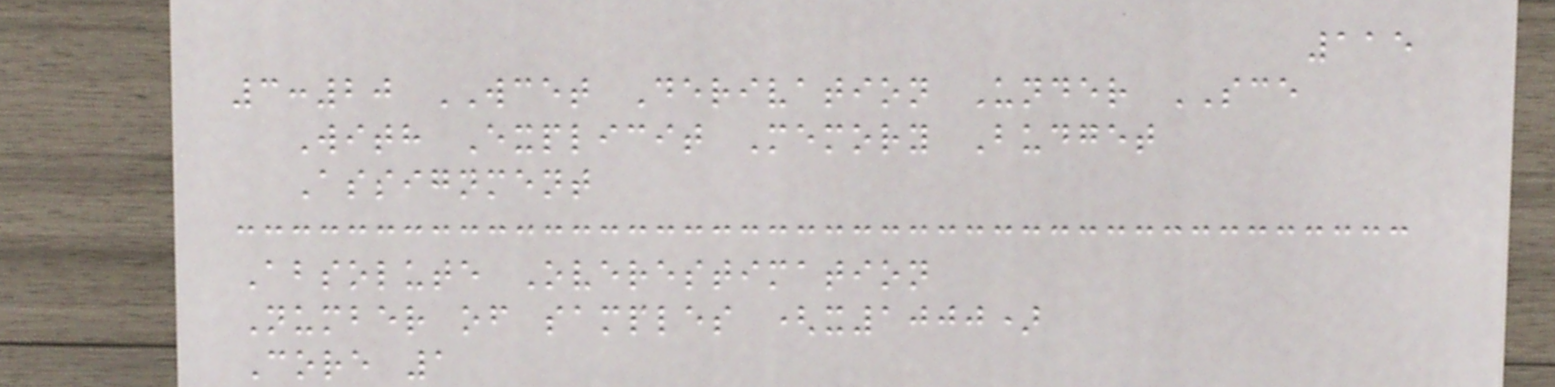115
3:20 WCET Derivation Under SCE
With Explicit Memory Budget
Assignment
Absolute Overestimation
Number of samples (x1000)
Core 1
